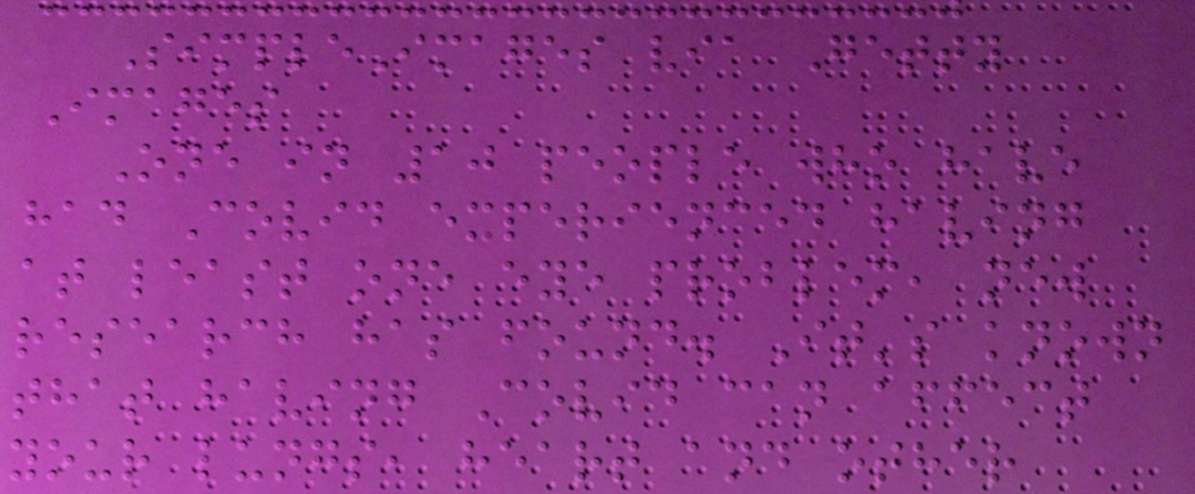SimpleImages via Getty
Images
One in 10 people who have
had Covid experienced having
at least one eye problem, new
research has found. It's known
that having Covid can affect
your lungs, heart and other
